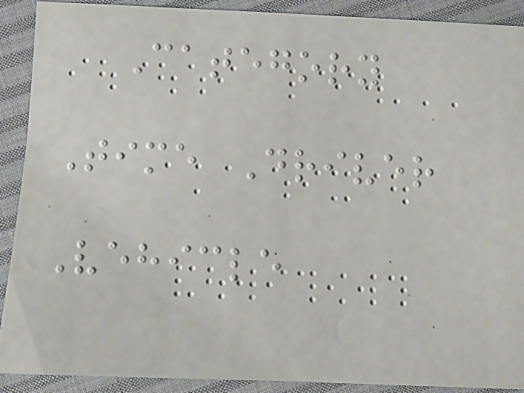Category
Time Driver
Vehicle
